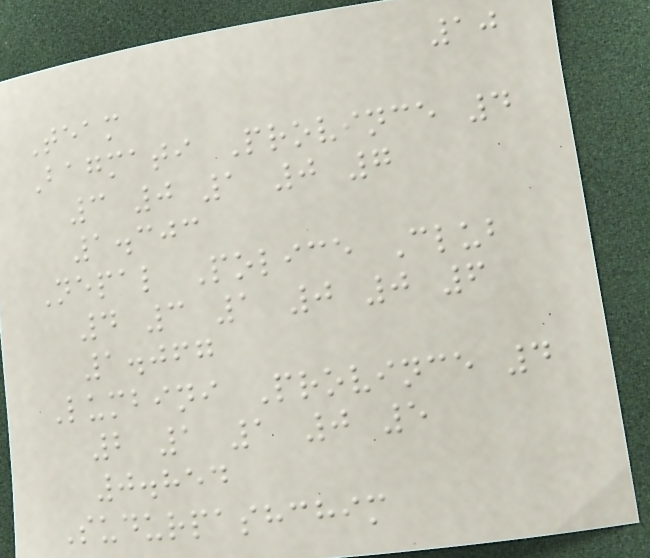10
Team
Bagmati Province 4
3 0 1 0 7
1.303
Nepal Police Club
4 3 1 0 0 6
1.067
Lumbini Province 4
2 1 1 0 5
0.854
Sudurpashchim
